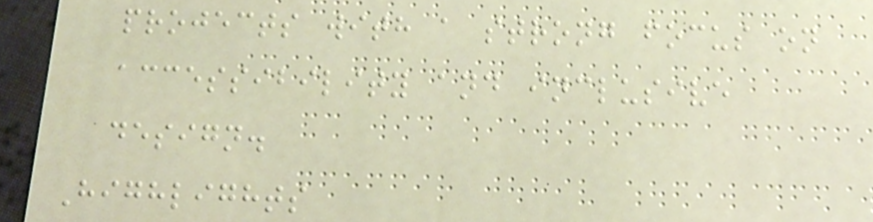projects with a strong focus on
accessibility and inclusive
design.
Highlights
